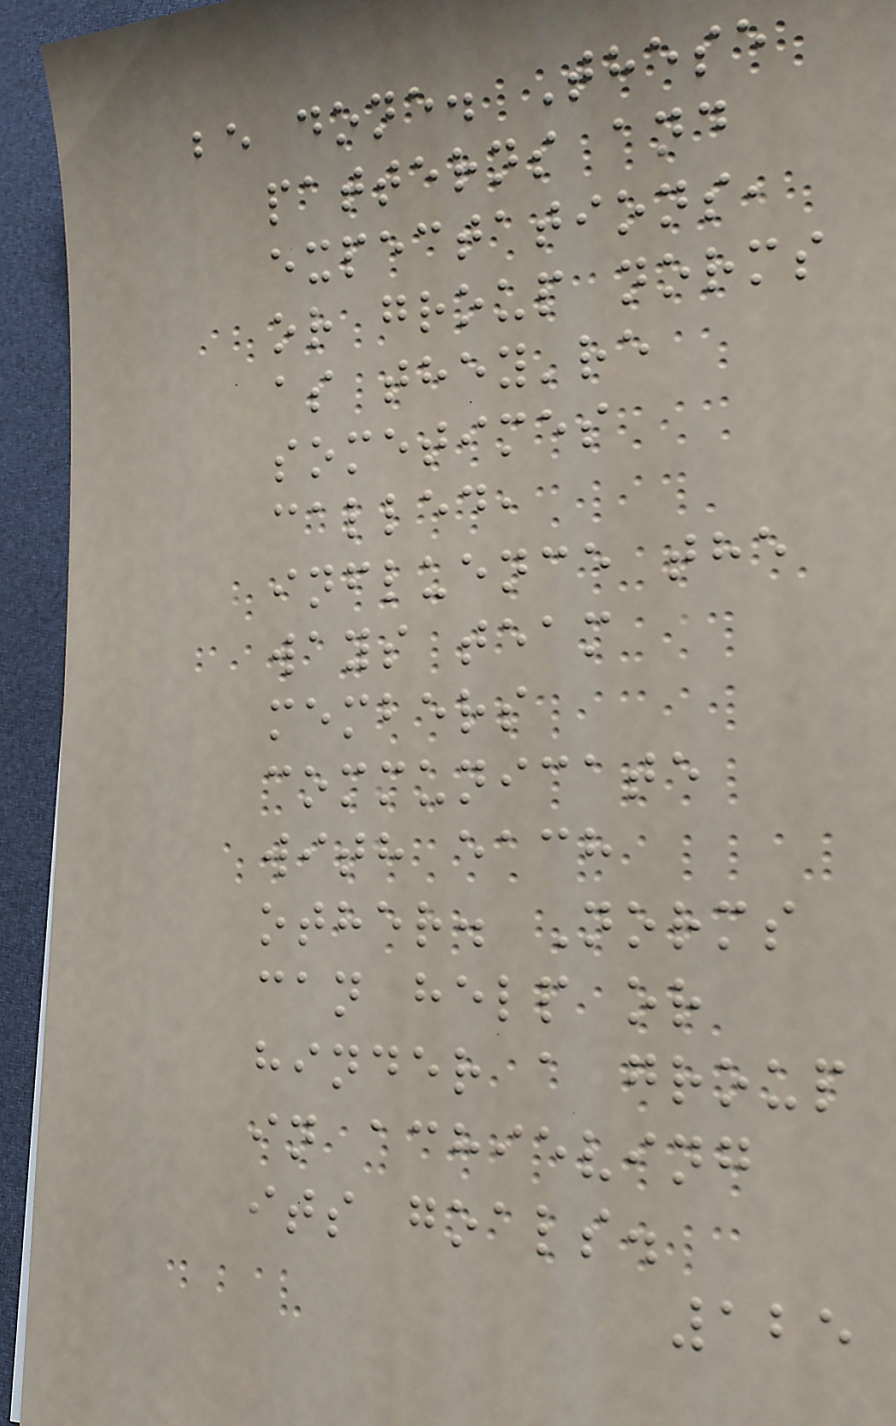be done. These
patterns and
expectations,
or group norms
as they're
sometimes
called,
influence the
ways team
members
communicate
with each
other. Norms
can help or
hinder a group
in achieving
its goals.
125
